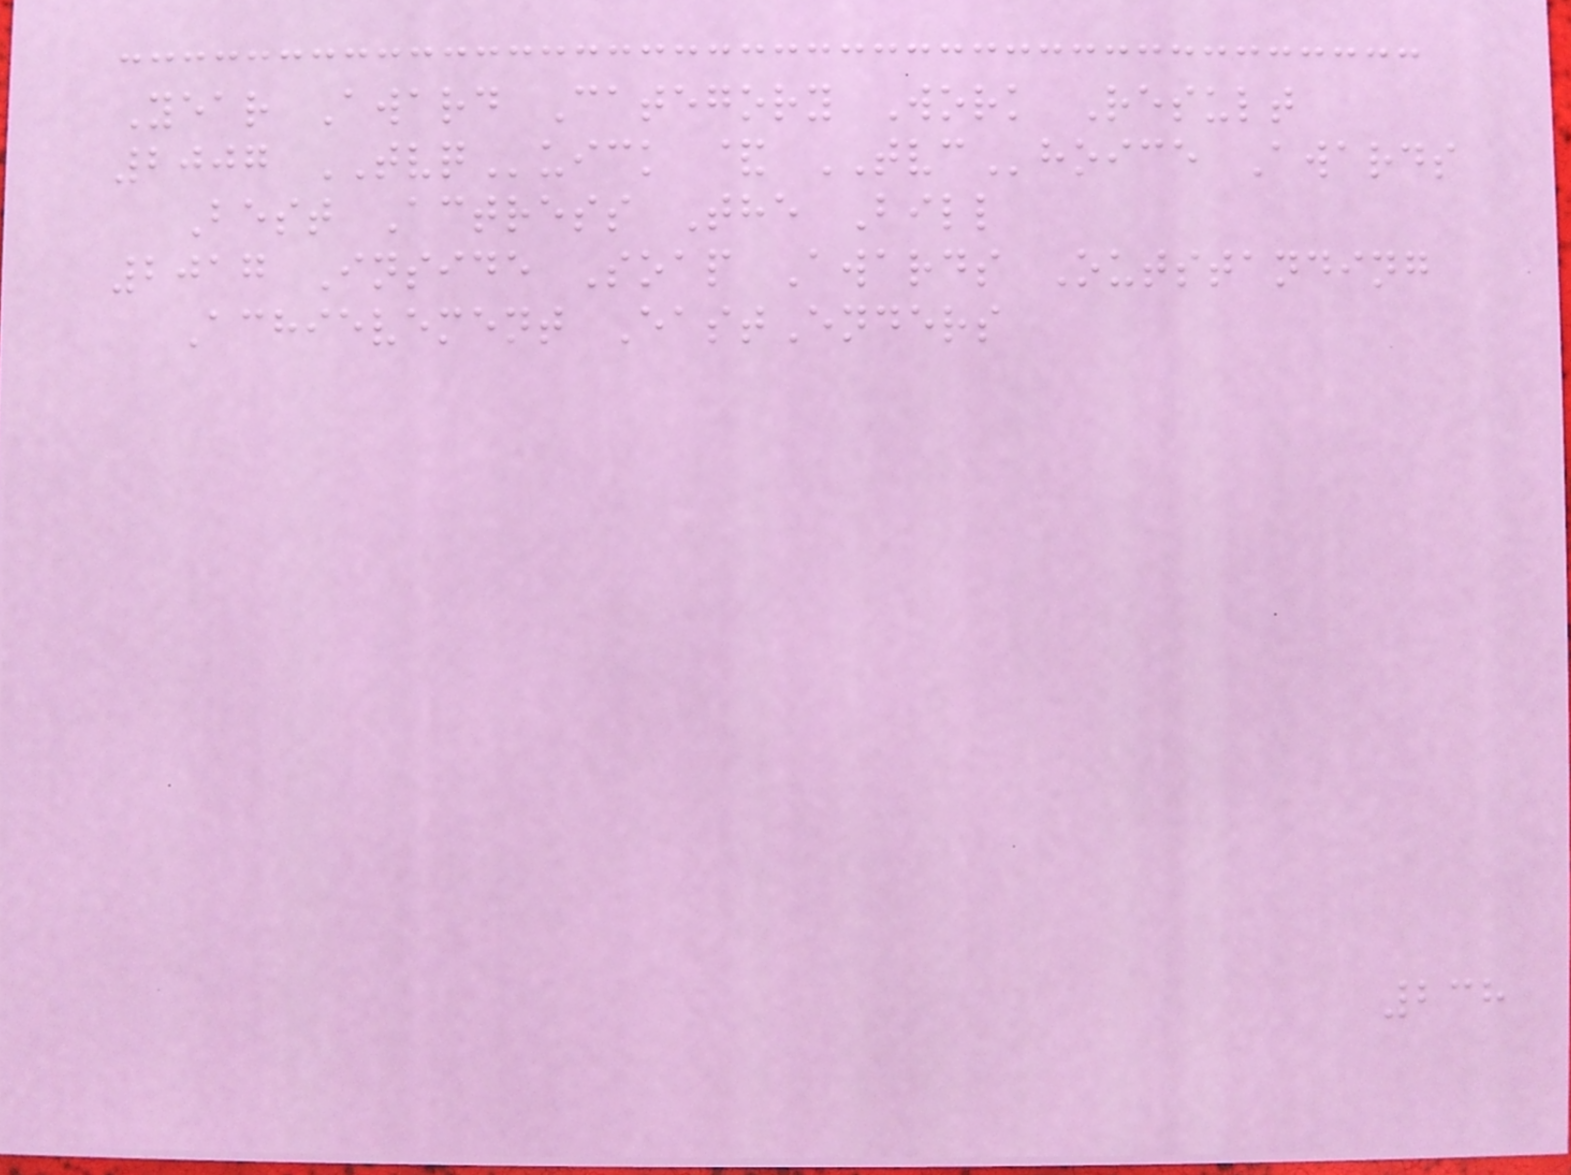Year Award Category Work Result
2007 TVQuick & TVChoice Awards
Best Actress The Bill
2017 Inside Soap Awards Outstanding
Achievement EastEnders
238
